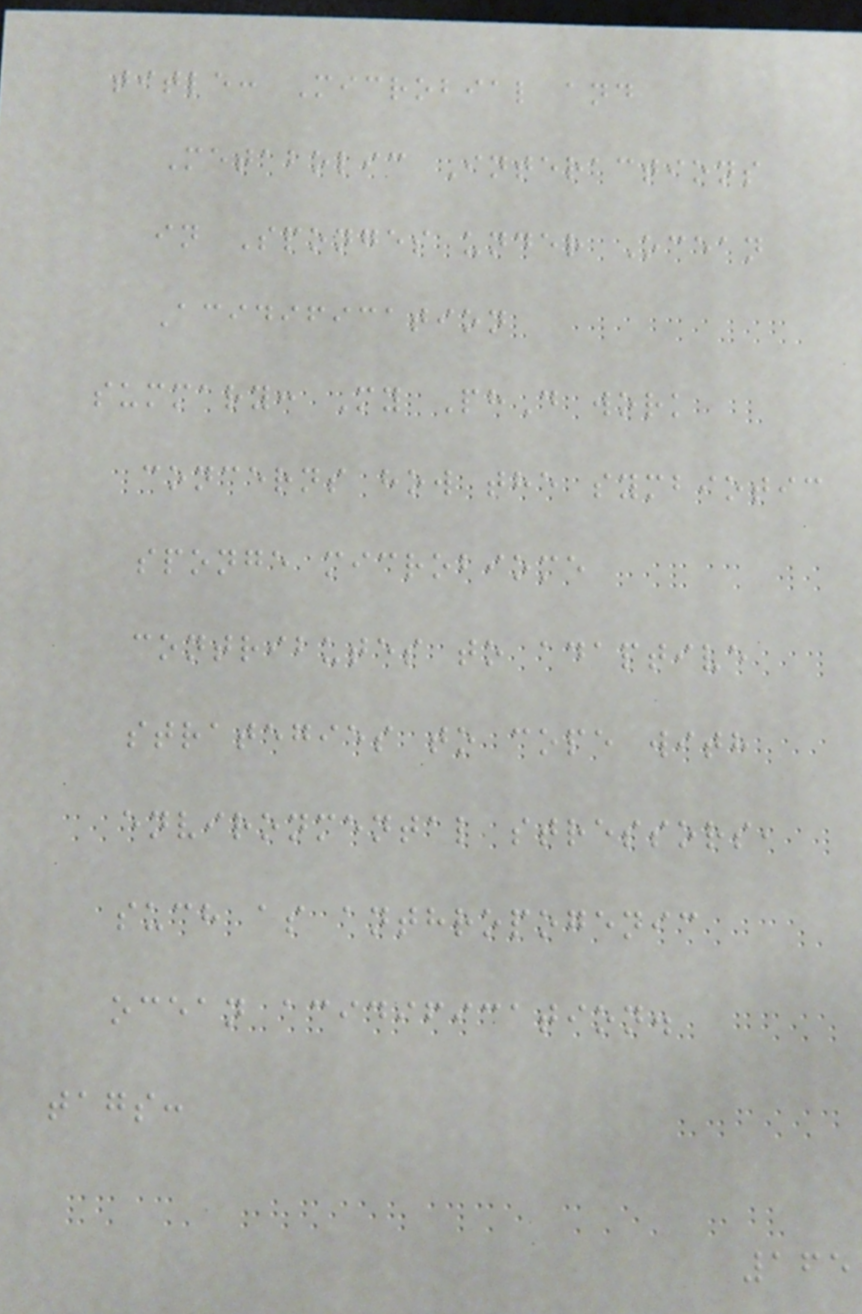title: Microbial and
Metabolic Interactions
in Sponges under Ocean
Acidification
summary: My PhD work
concerns how the symbiotic
sponge microbiome
contributes to adaptive
strategies to cope with
environmental stressors,
such as anthropogenic
ocean acidification.
tags:
165
